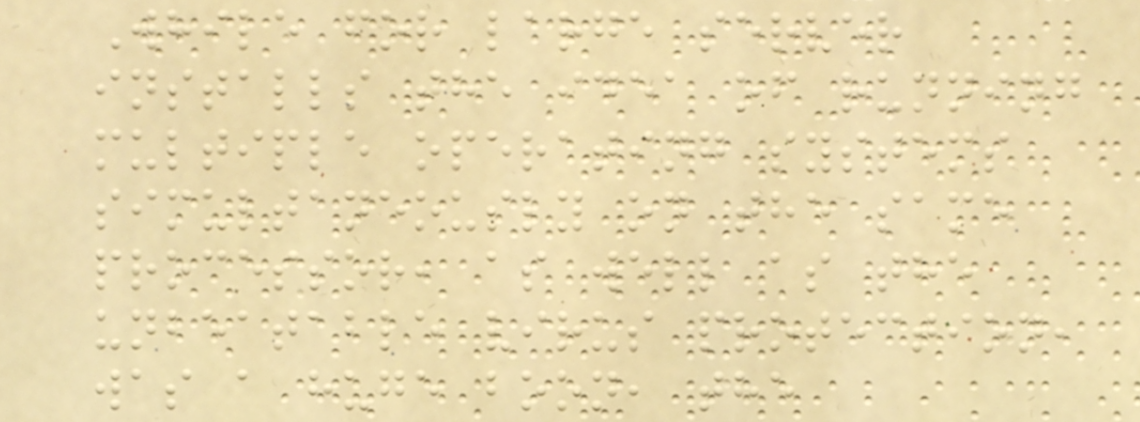While for large server
installs the idea of running
multiple operating systems
simultaneously on the same
processor, as well as the
unbeatable virus protection,
was a huge boon, the
